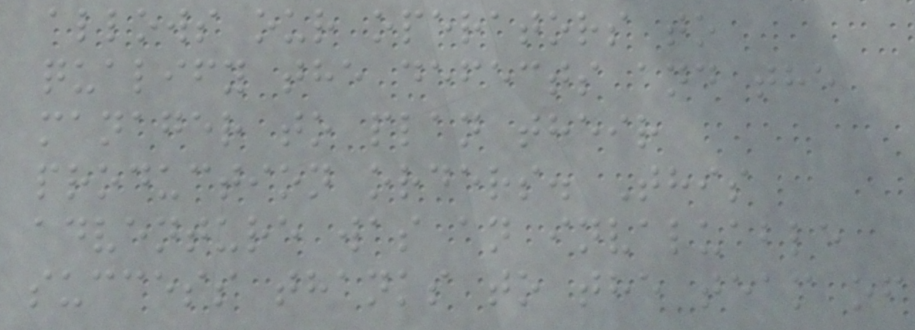allows our operators to
qualify the defects and the
manager to plan their
production orders. This
adventure was an invaluable
success thanks to the team of
